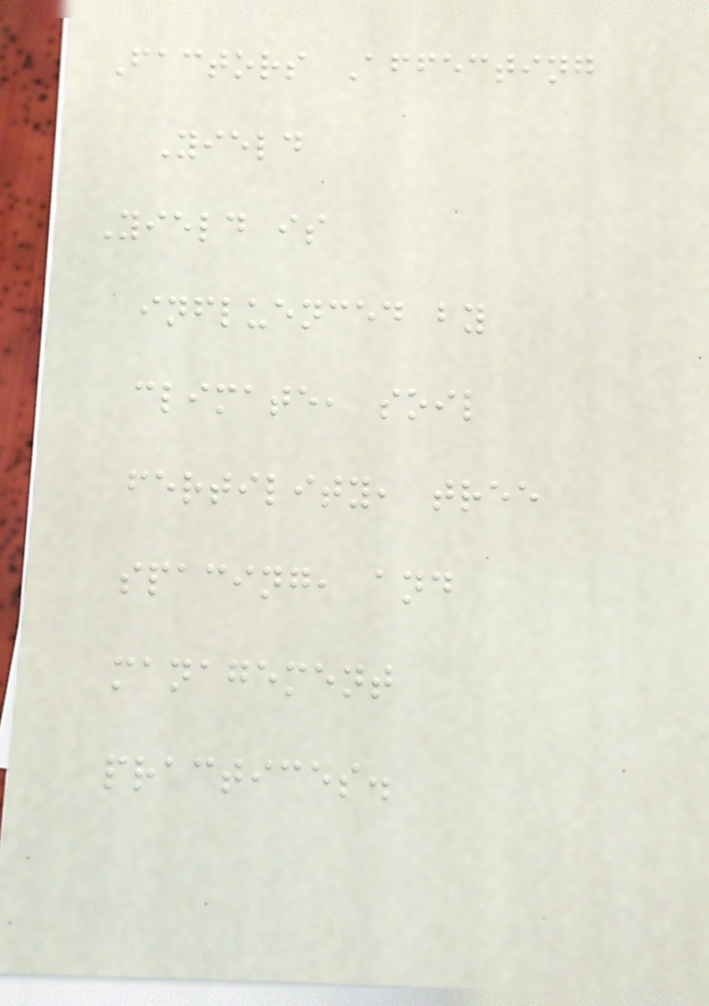Factors Affecting
Yield
Yield is
influenced by
climate, soil
fertility, tree
spacing, and
management
practices.
